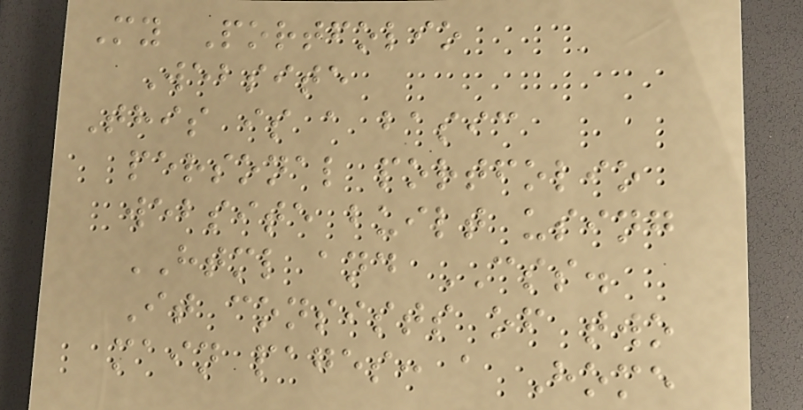My Portfolio
Website
This is a basic
personal portfolio
website built using
HTML and CSS.
It consists of two
main pages: a Home
